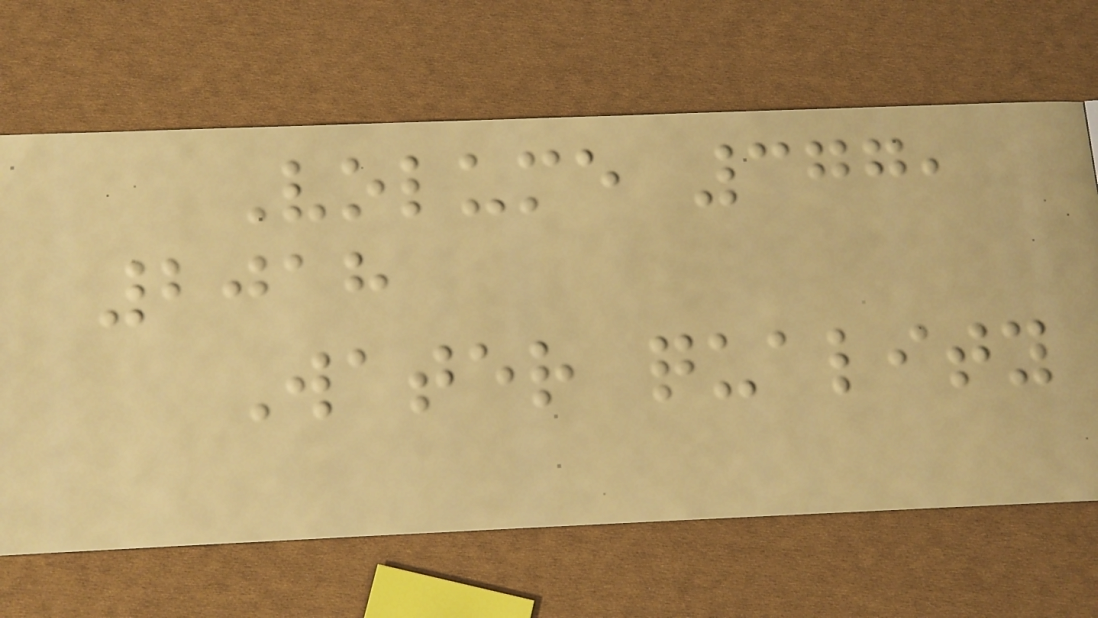Volume 377,
2018
Water quality
